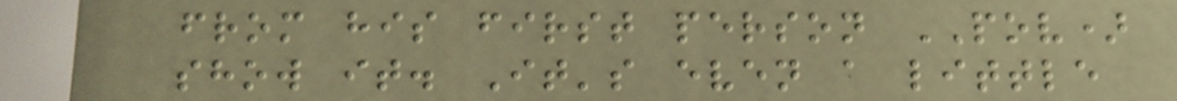from his first person POV)
show it. It's even a little
